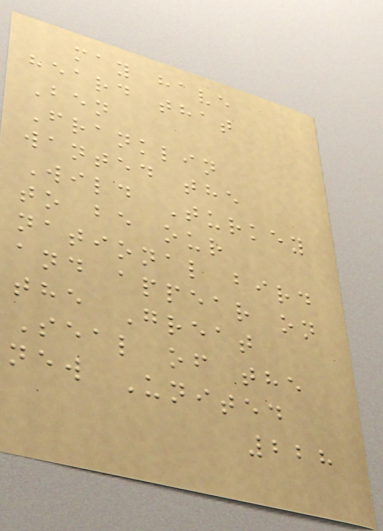may have
heard that
Ben
Franklin
wanted the
Wild Turkey
to be our
national bird
and appear on
the Great
Seal of the
new United
228
